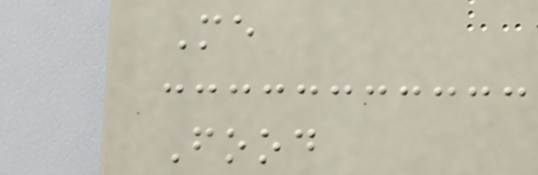Me
Food
